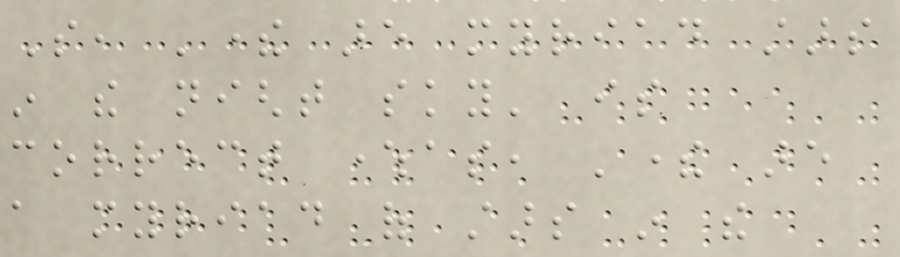So, 'there are myriad stars
in the night sky' is
correct whereas, 'there are
a myriad of stars in the
